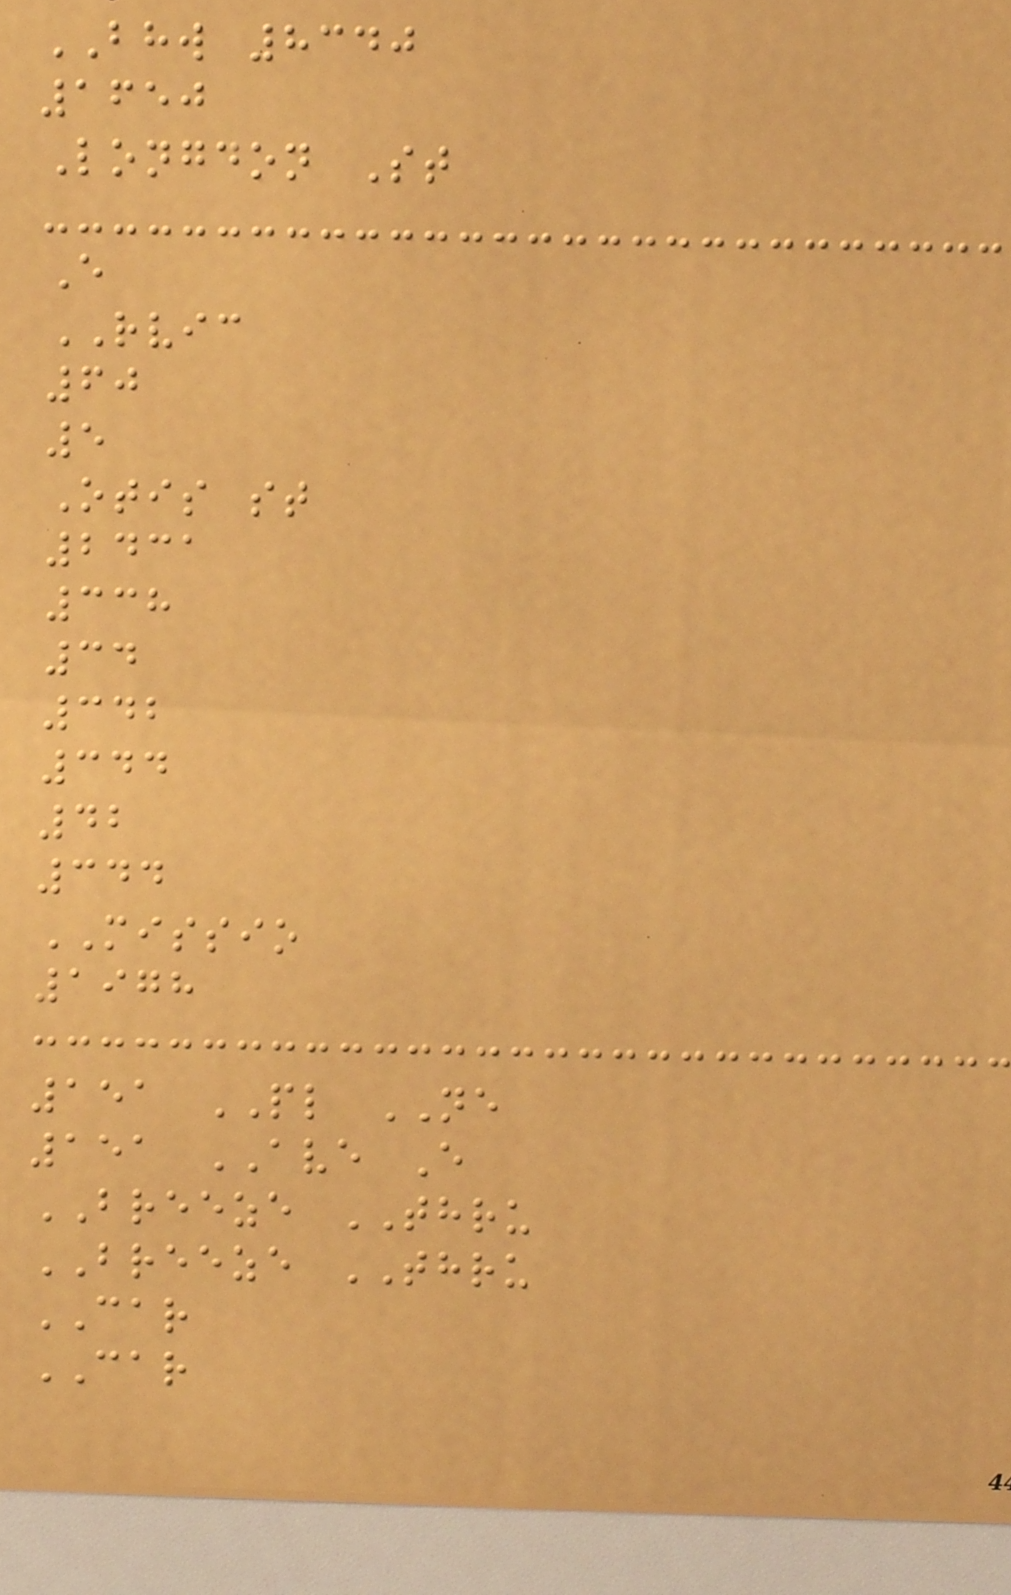BHW 8340
1650
Longdon St
E
RVIC
60
5
Otis st
2431
338
34
342
344
42
344
MISSIO
1978
151 PL NE
151 AVE E
BREEZE THRU
BREEZE THRU
CAR
CAR
